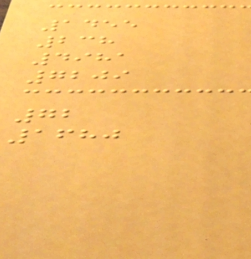1455
238
4981
7209
72
1680
